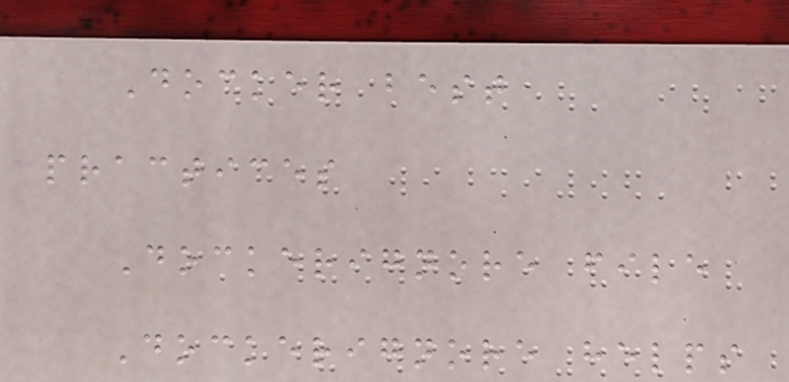Docker best
practices
Dockerignore file
Dockerignore helps
